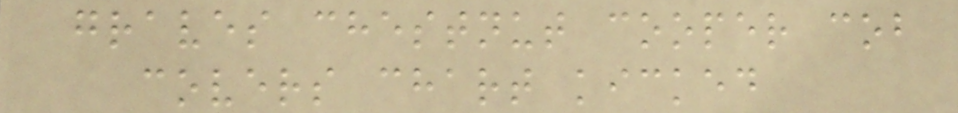graves chestnut cooper cob
covers chart kicked
